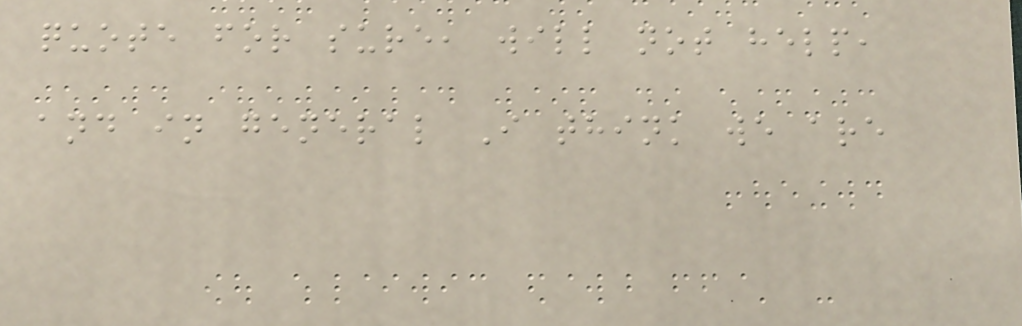quote for sure, will not help,
and in general I think we are
